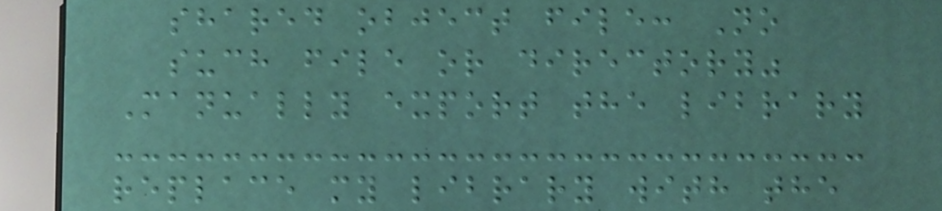shared object file: No
such file or directory"
Manually export the library
replace my library with the
